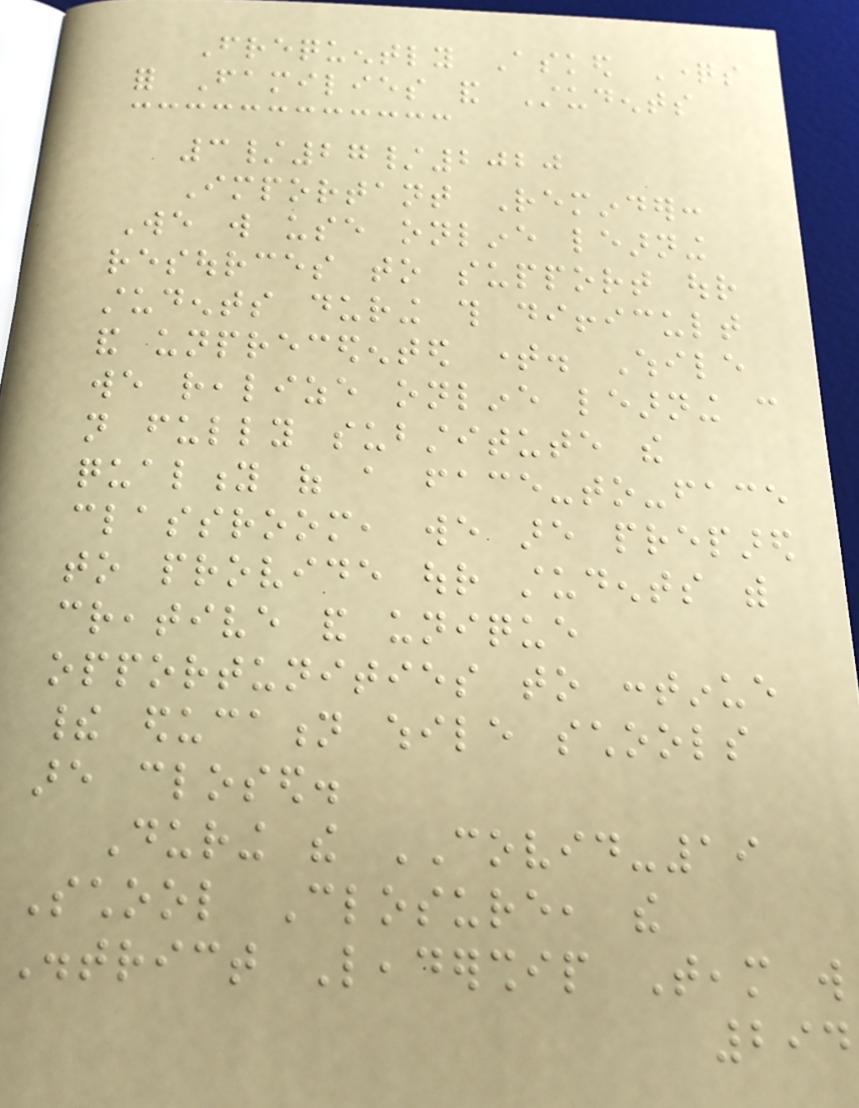Frequently Asked Questions
for Families and Students
3/27/2020
Important Reminder:
We will use online learning
resources to support our
students during this difficult
and unprecedented time. While
we realize online learning can
not fully substitute the
quality of a face-to-face
classroom, we are prepared
to provide our students with
creative and unique
opportunities to continue
their education while schools
are closed.
During the COVID-19
School Closure, the
District Leadership Team will
294
